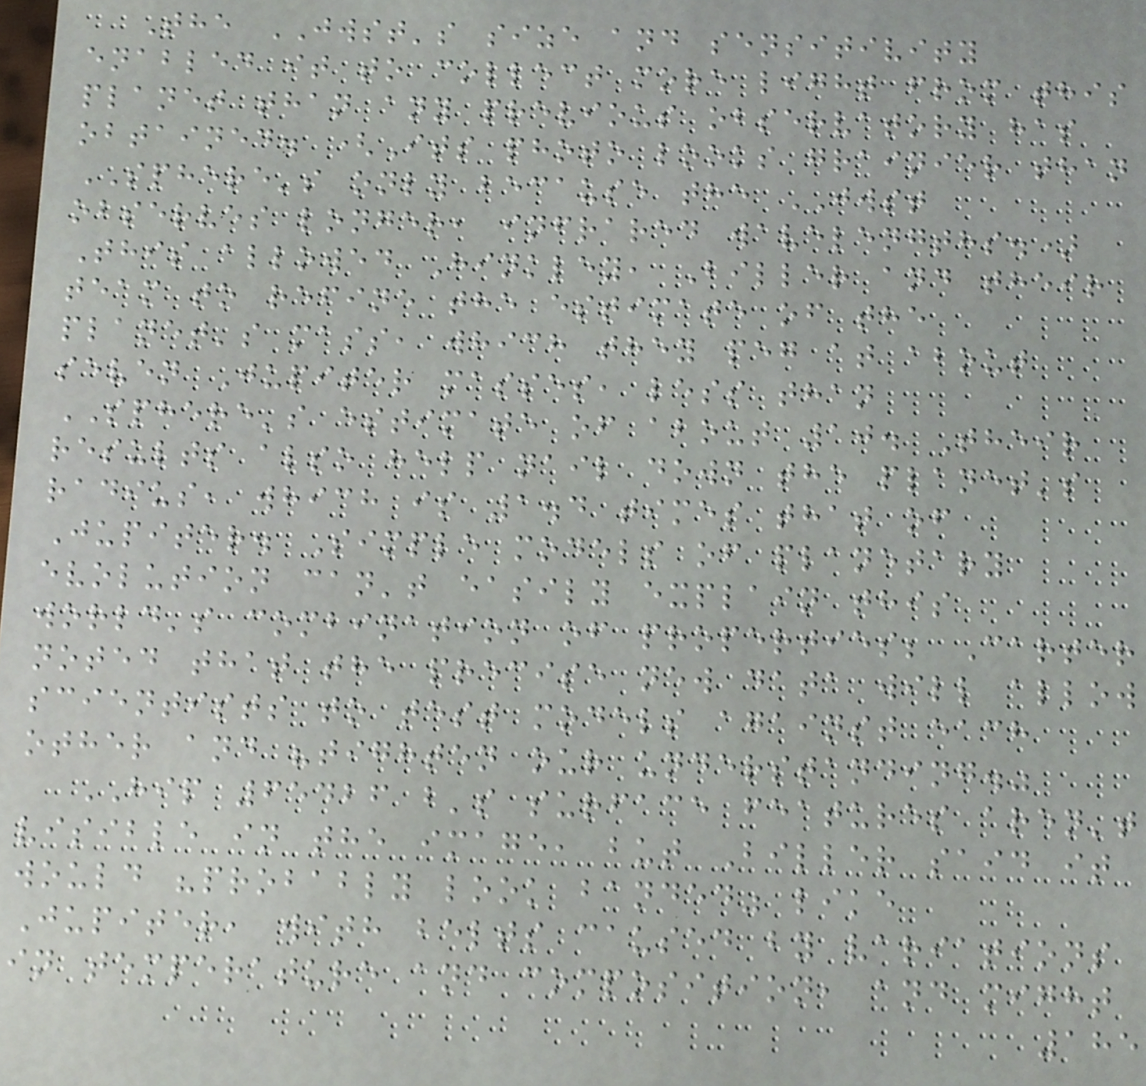The JWST's size and sensitivity
enabled it to collect more light from this
planet than any previous observatory has
obtained. (Its photo looks grainier than
SPHERE's only because the JWST
observes longer, infrared wavelengths.)
This allowed Hinkley, Biller and their
team to refine the estimate of the
planet's mass, which they peg at about
seven Jupiter masses, less than
SPHERE's estimate of about 10. Their
results also help nail down the planet's
radius, which is 1.4 times that of
Jupiter. Simple models of planetary
evolution can't easily explain this
world's combination of properties; Carter
noted that the precise new data will allow
scientists to test models against each
other and "tighten our understanding."
HIP 65426 b's surface features aren't
visible in the image, but Biller said it
would "probably look banded" like
Jupiter, with belts caused by variations
in temperature and composition, and might
185
